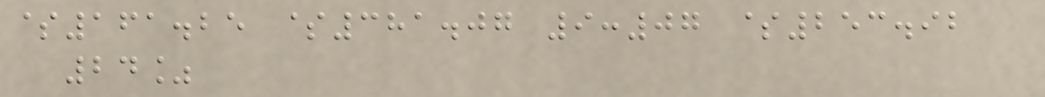$161.25 $381.07 9:07 $253.92
24%
